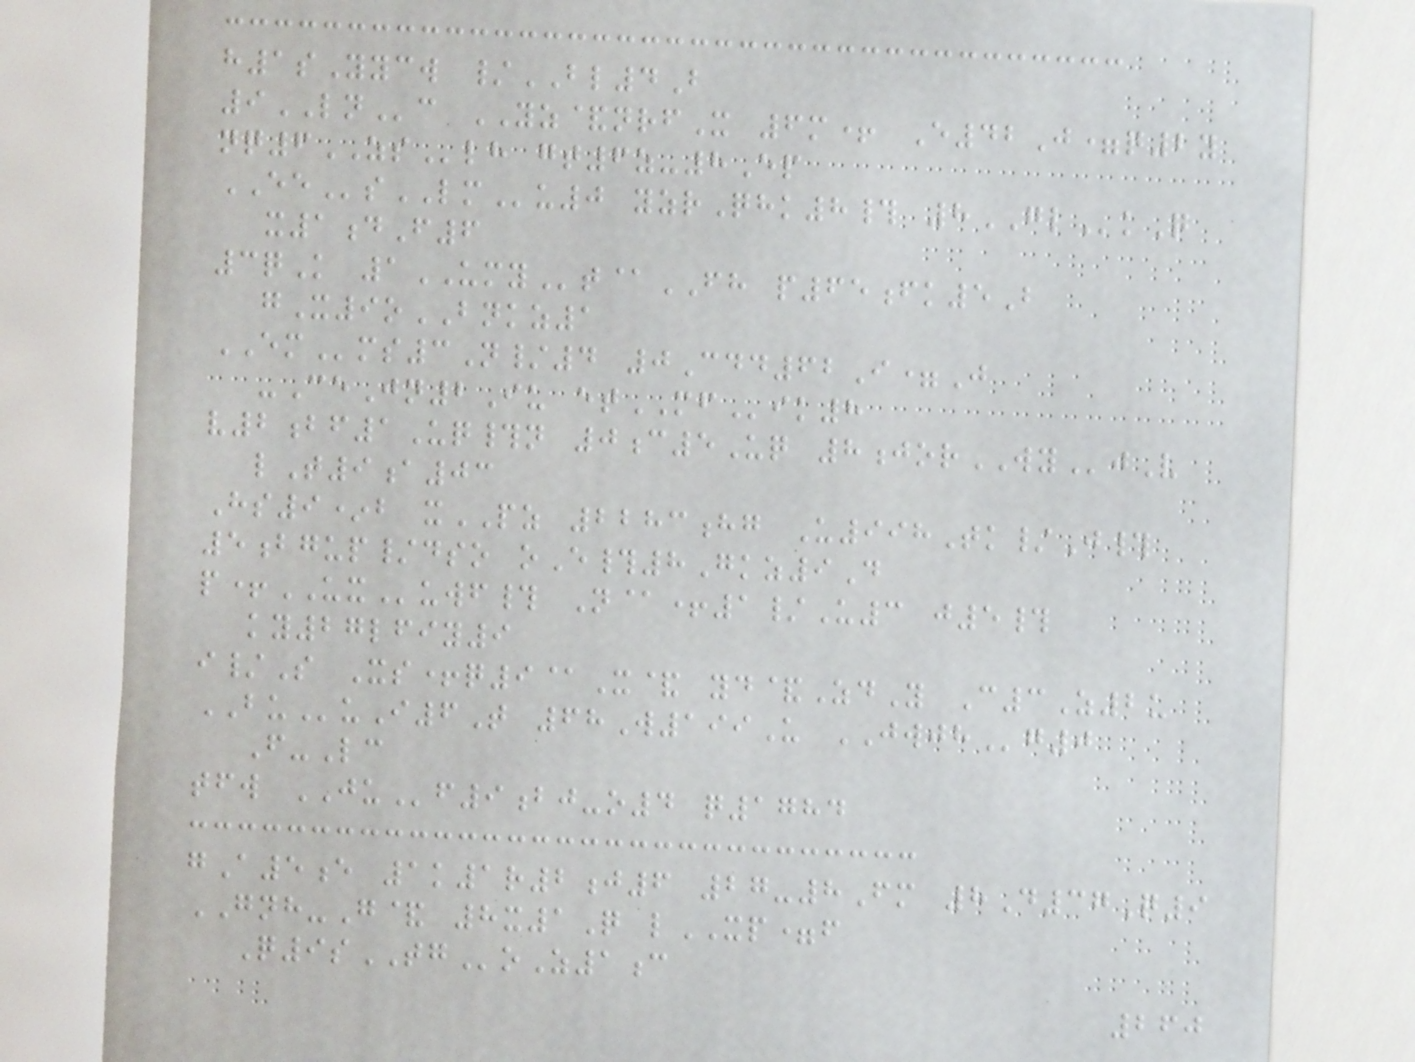h1sYycw /BL4B
9LNc YZ&nrfX 6m+ E42J=q2y
nq6ZSlh gt6z-8Ep
EEsLMu0 yzrQhk8# 8GLkQ
x1dF6
3qK 1UMYt@FH p65fk5B
gX9oBNKZ1
EMms3N/4 0Cdd62I=J
-CeJn2Iu etMFik8
v2bf1Uq#n 0c5Uq 8jorWYjV
lT9a03
Hs9*b xPZ 2283hg U998Tk/J#
5bgup/dso oE#8Gkz9D
p+UXuwf# N@+1/U3 j5#
ky27lfiy9
i/S Xs+q9@X& yd&ZdY C3Z2u
BUuI6T 68W199U JWJHg0
F-Lc
tfw JUf9bj-o4 q1784
gA5e 1k1r2j6 27-8Fm 8D37Q9
GNH-G& 8x1Q lXP=f
Q9sTGoZ1c
260
